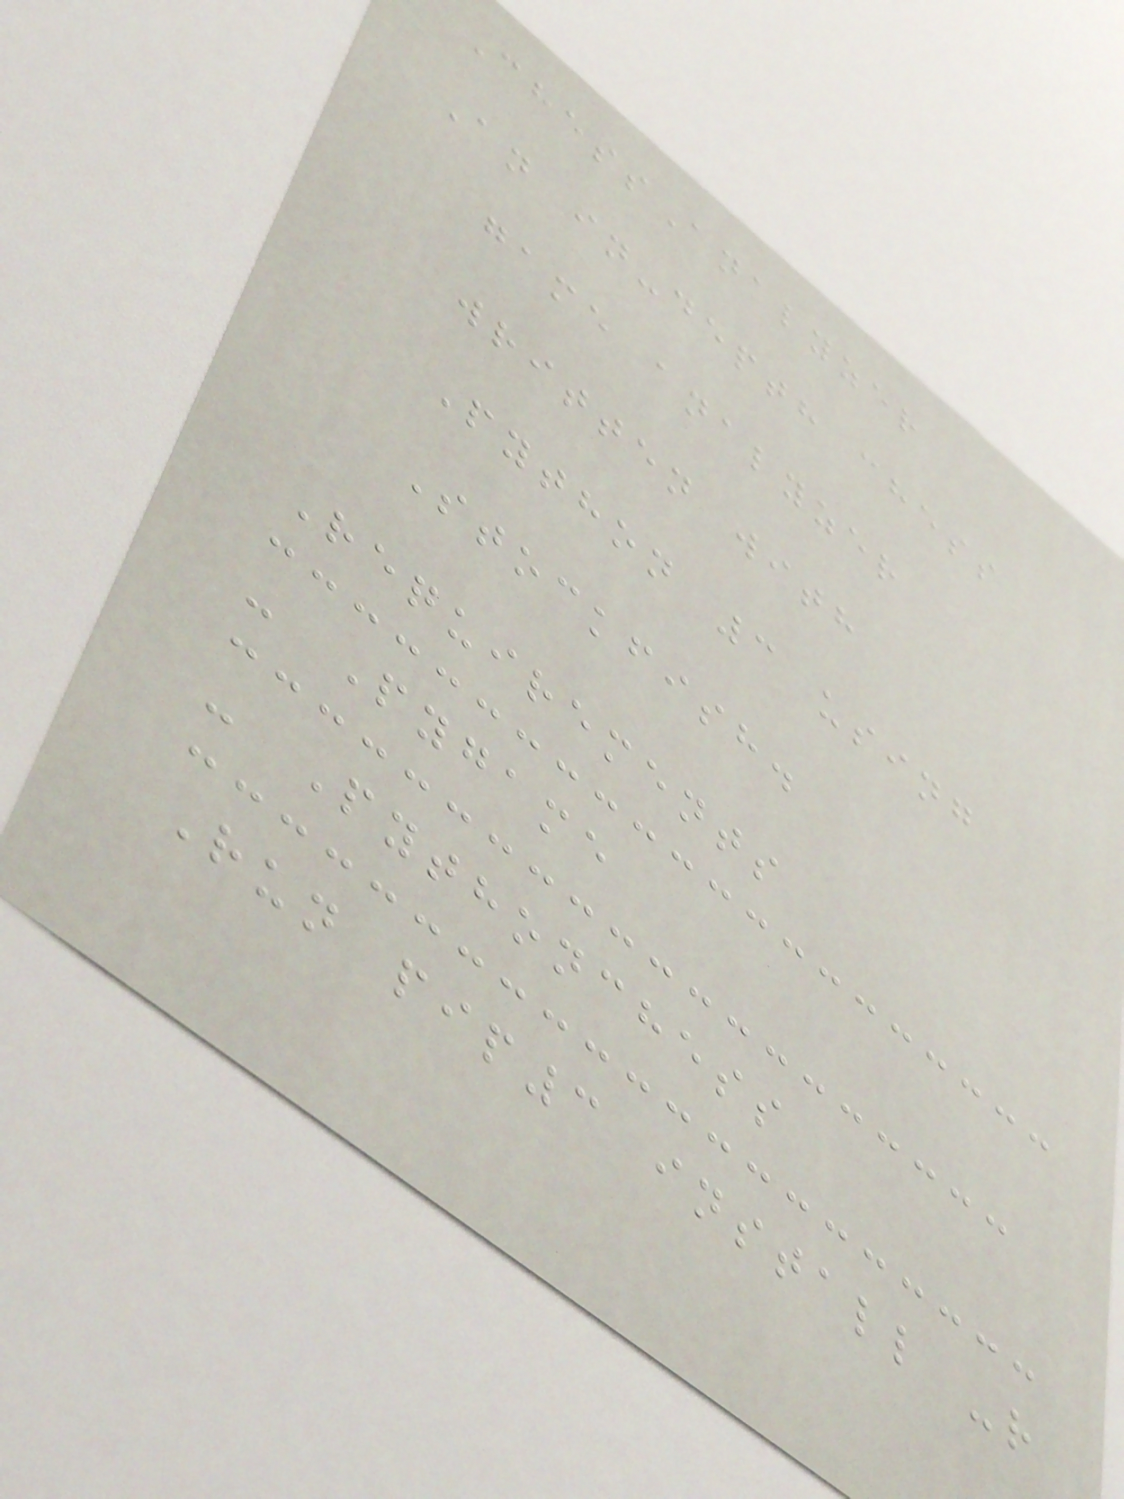ChessAnalyzer
An in-depth chess
game analyzer
written with
Python 3 using
Stockfish.
Requirements
- Pygame
- Pythonchess
Run pip3 install -r
